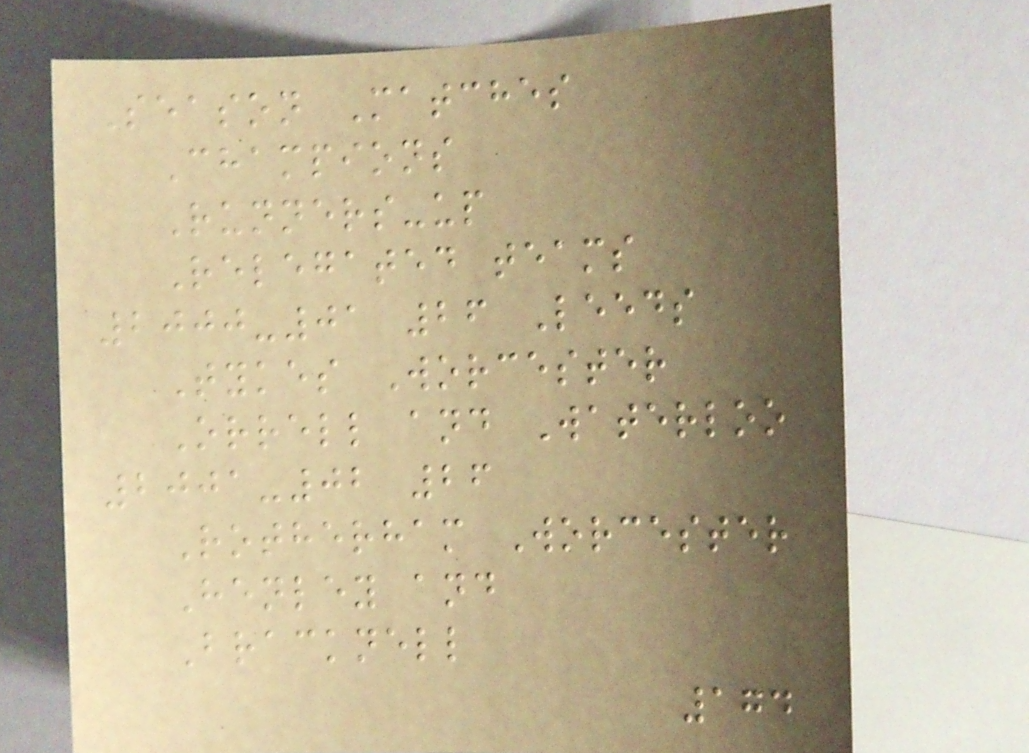Season Matches
Champions
Runners-up
Relegated teams
2000-01 26 Leeds
Tykes Worcester
Orrell and Waterloo
2001-02 26
Rotherham Worcester
Henley and
Bracknell
174
